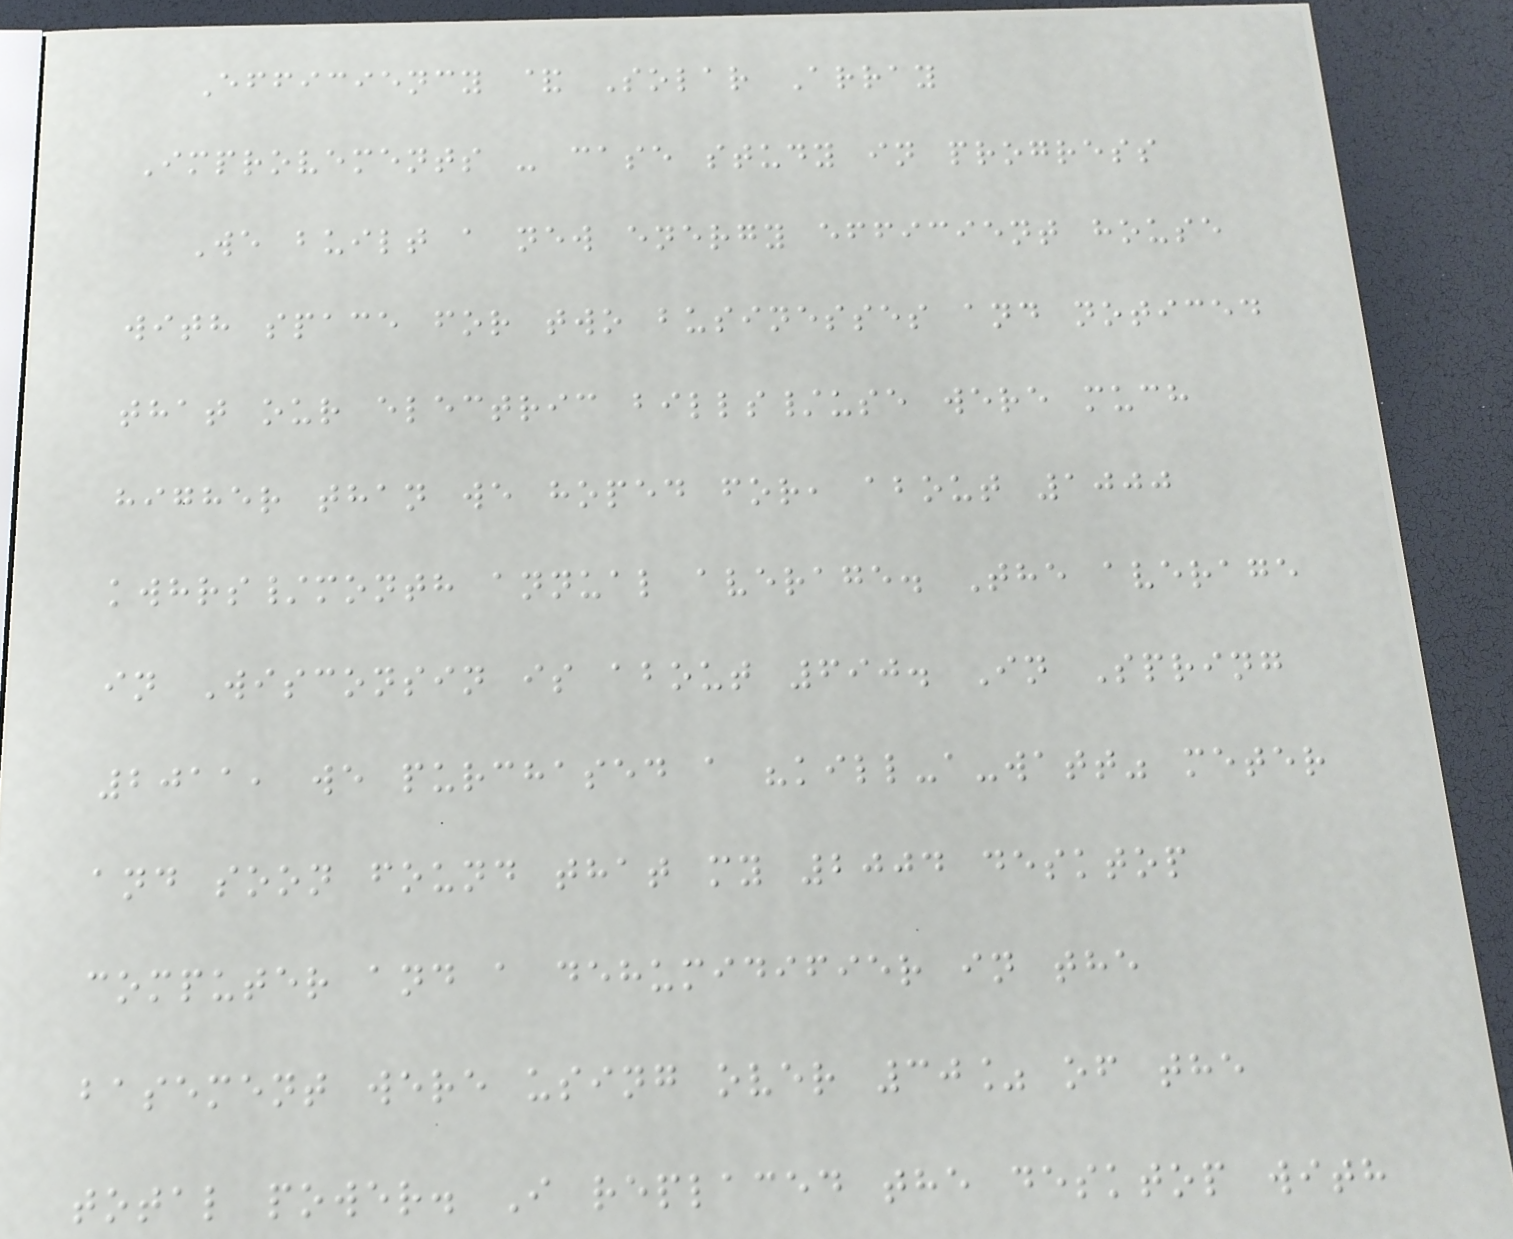Efficiency & Solar Array
Improvements - case study in progress
We built a new energy efficient house
with space for two businesses and noticed
that our electric bills/use were much
higher than we hoped for, about 1000
kwhrs/month annual average. The average
in Wisconsin is about 690. In Spring
2011, we purchased a "kill-a-watt" meter
and soon found that my 2004 desktop
computer and a dehumidifier in the
basement were using over 30% of the
total power. I replaced the desktop with
